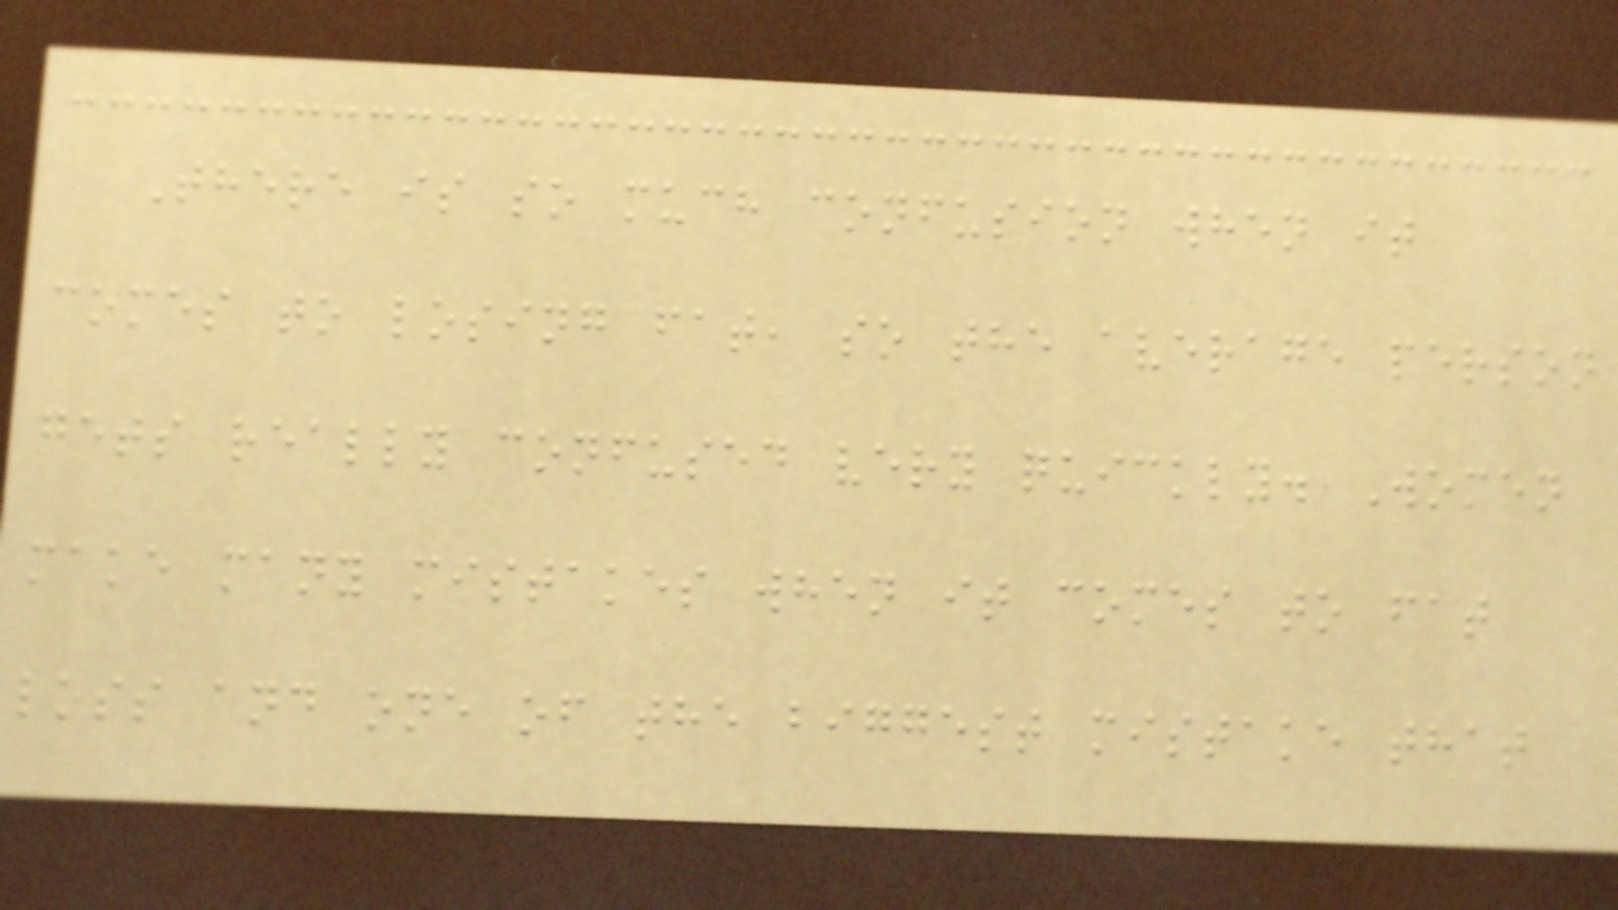There is so much confusion when it
comes to losing fat, so the average person
gets really confused very quickly. Women
make many mistakes when it comes to fat
loss and one of the biggest mistake that
